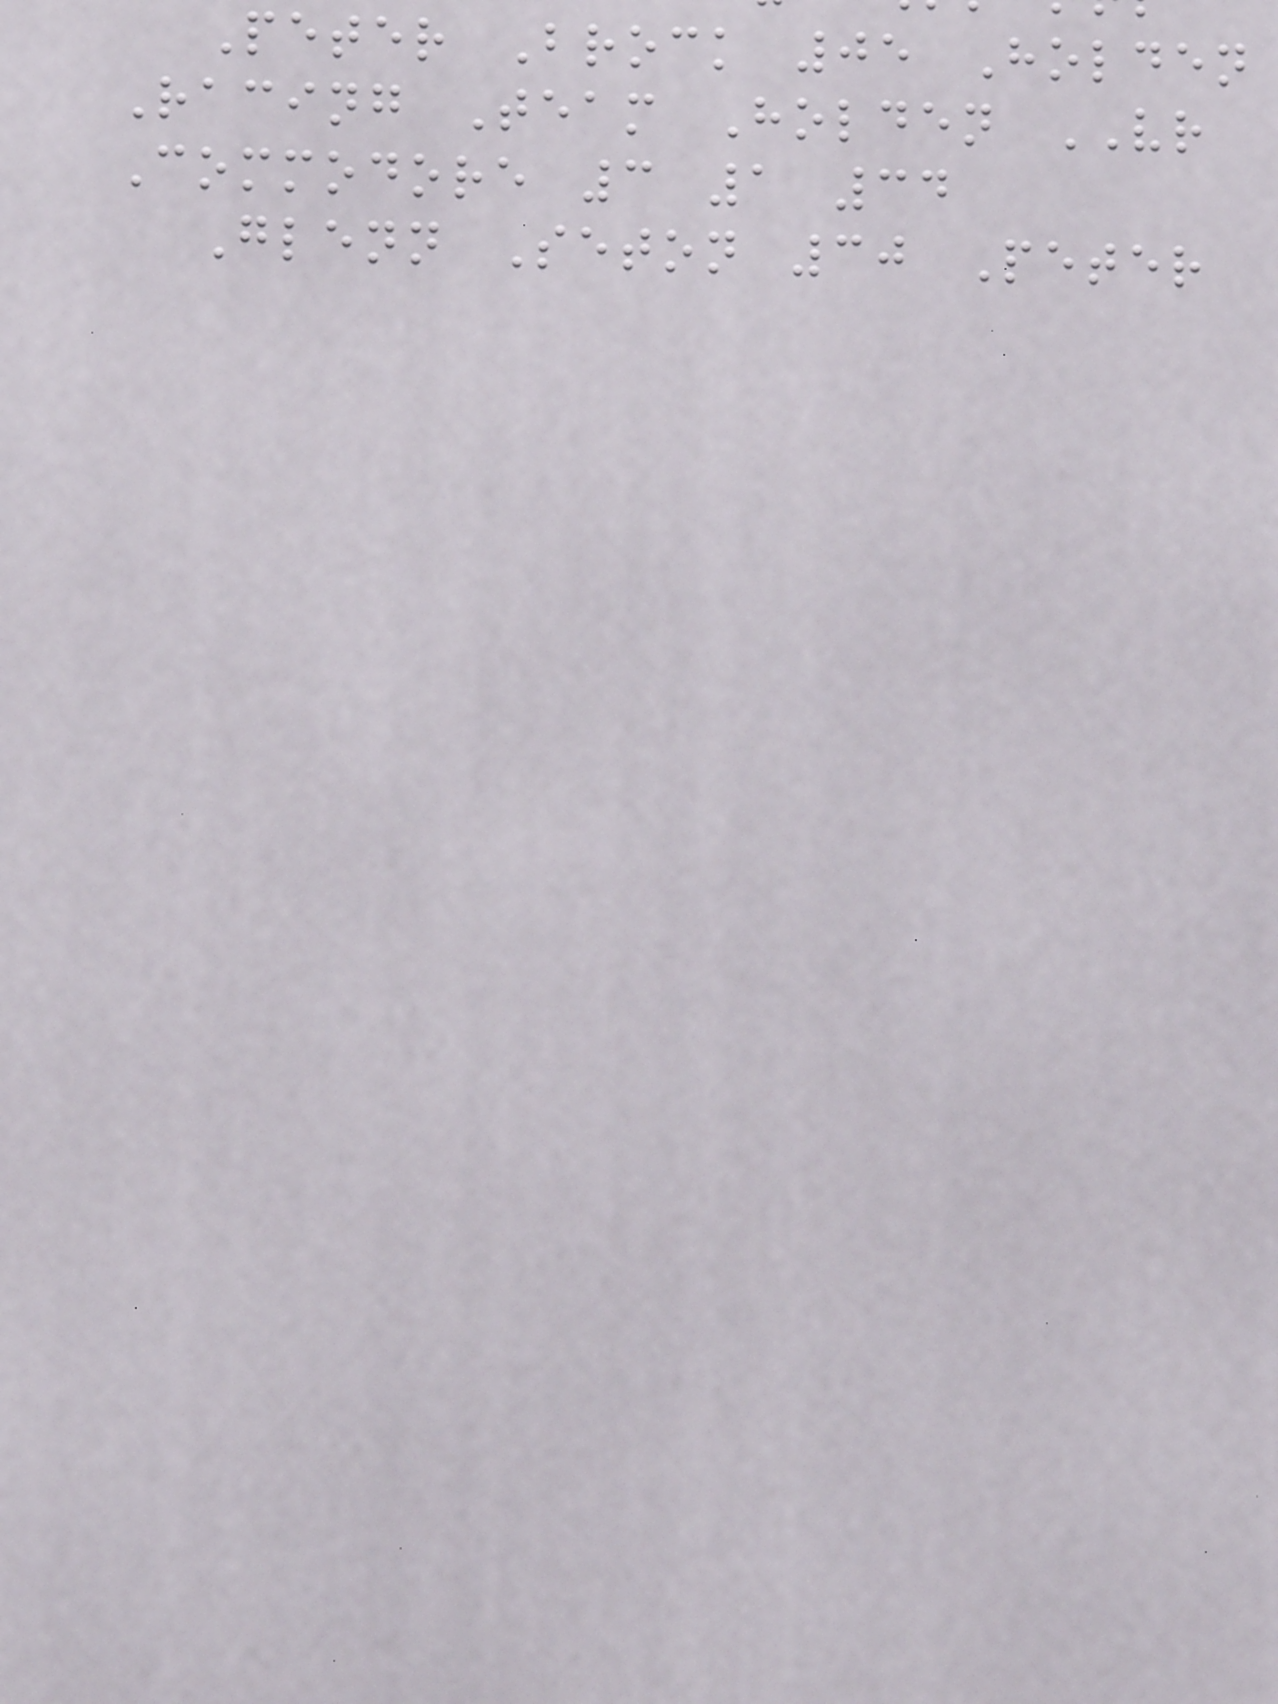Peter Brock 05 Holden
Racing Team Holden VR
Commodore 3 1 34
Glenn Seton 30 Peter
